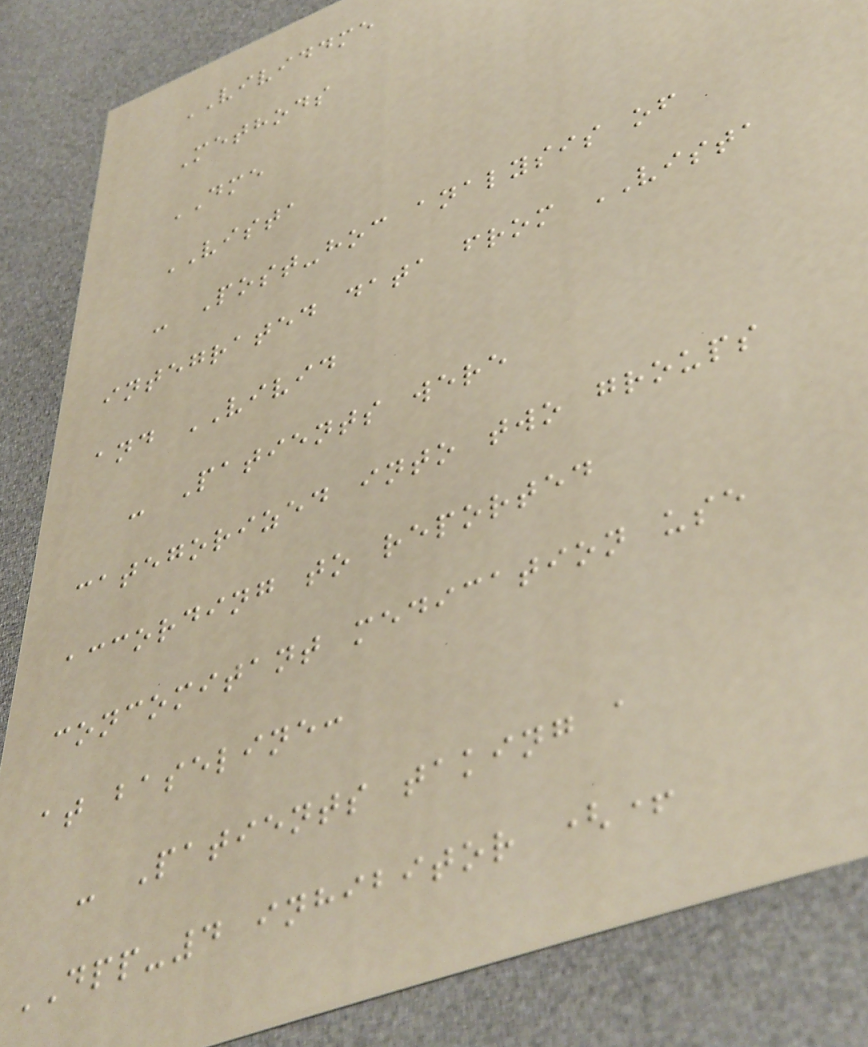VIVIDDME
Methods
DME
VISTA
- Post-hoc analysis of
integrated data from VISTA
and VIVID
- Patients were
categorized into two groups
according to reported
concomitant medication use
at baseline:
- Patients taking a
DPP-4 inhibitor (+
